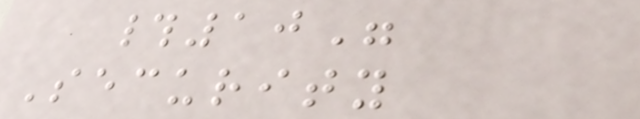#10"
Security
